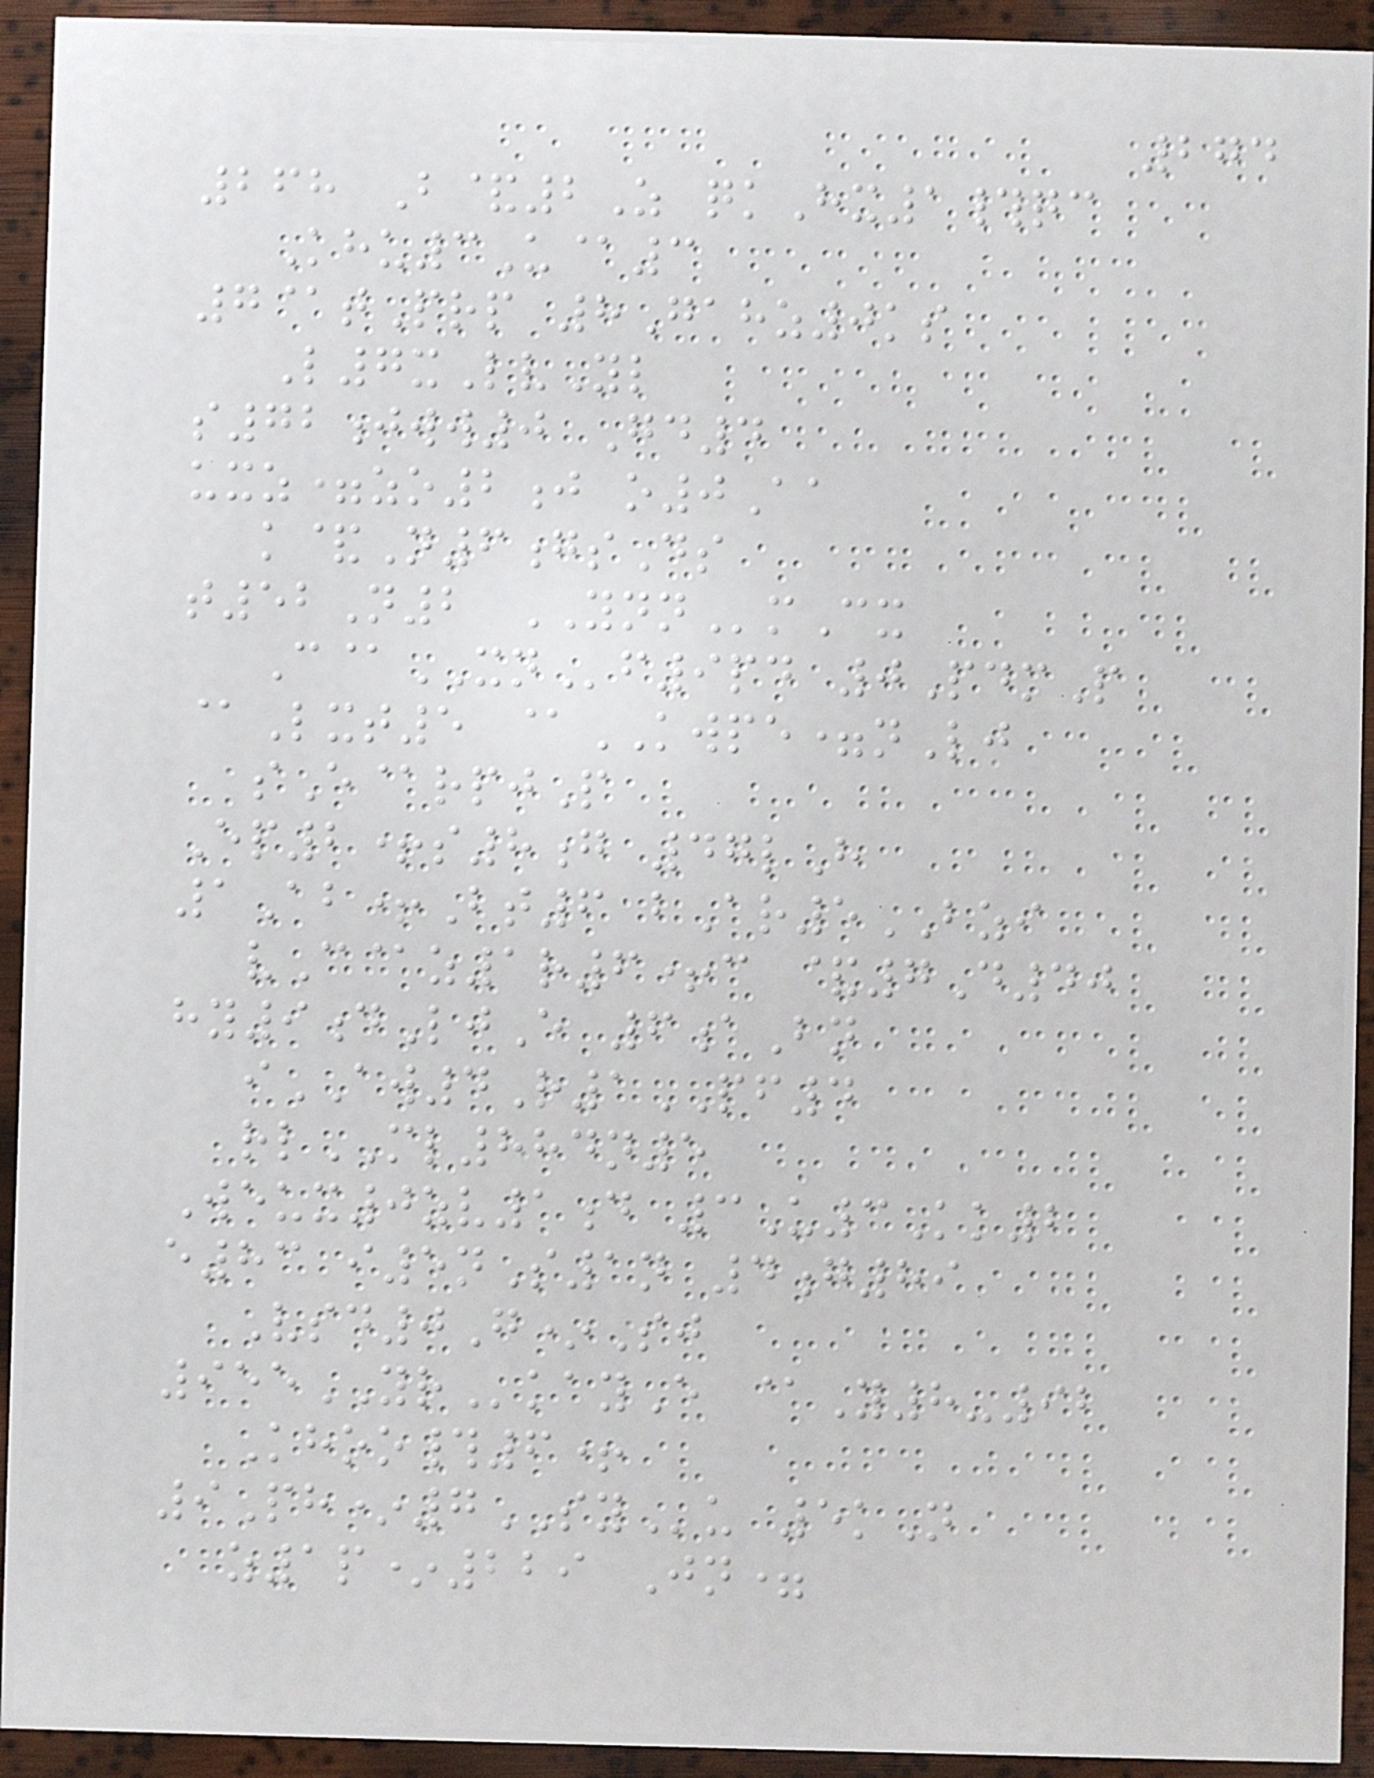274
268 B&2Z qkHx1#qc
Khu3U@3
7@tPrp 8Gahz0ks
L7xLvYl
s72jww0 Gd4
uxz=zo2j o0Aa
k&N6gsDs
t52N2 YNNmCx
C@XNf9pd 0PdmP
@Lxt5 @KWPE=nLj
sE@rpjP
Ep2+s8g 47lH
1Ab+Bt6 bAr5BZI
vC@z1r6+c &7D40
hy9dLjE 6aBn
iAW4R1PF4
rlML884n5
Weux0zv1d 3U3Kk2
e83 i5nS1n 4g89
Vsd0G*Sj
955YRkayE @Y8-92
Khoo#6+
9Ph*7SYu 5kN
z1p*229 Jn=
